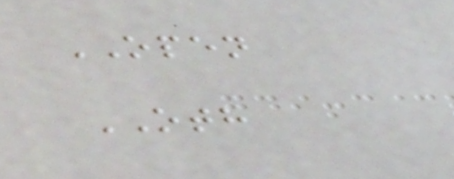OPEN
OTH
